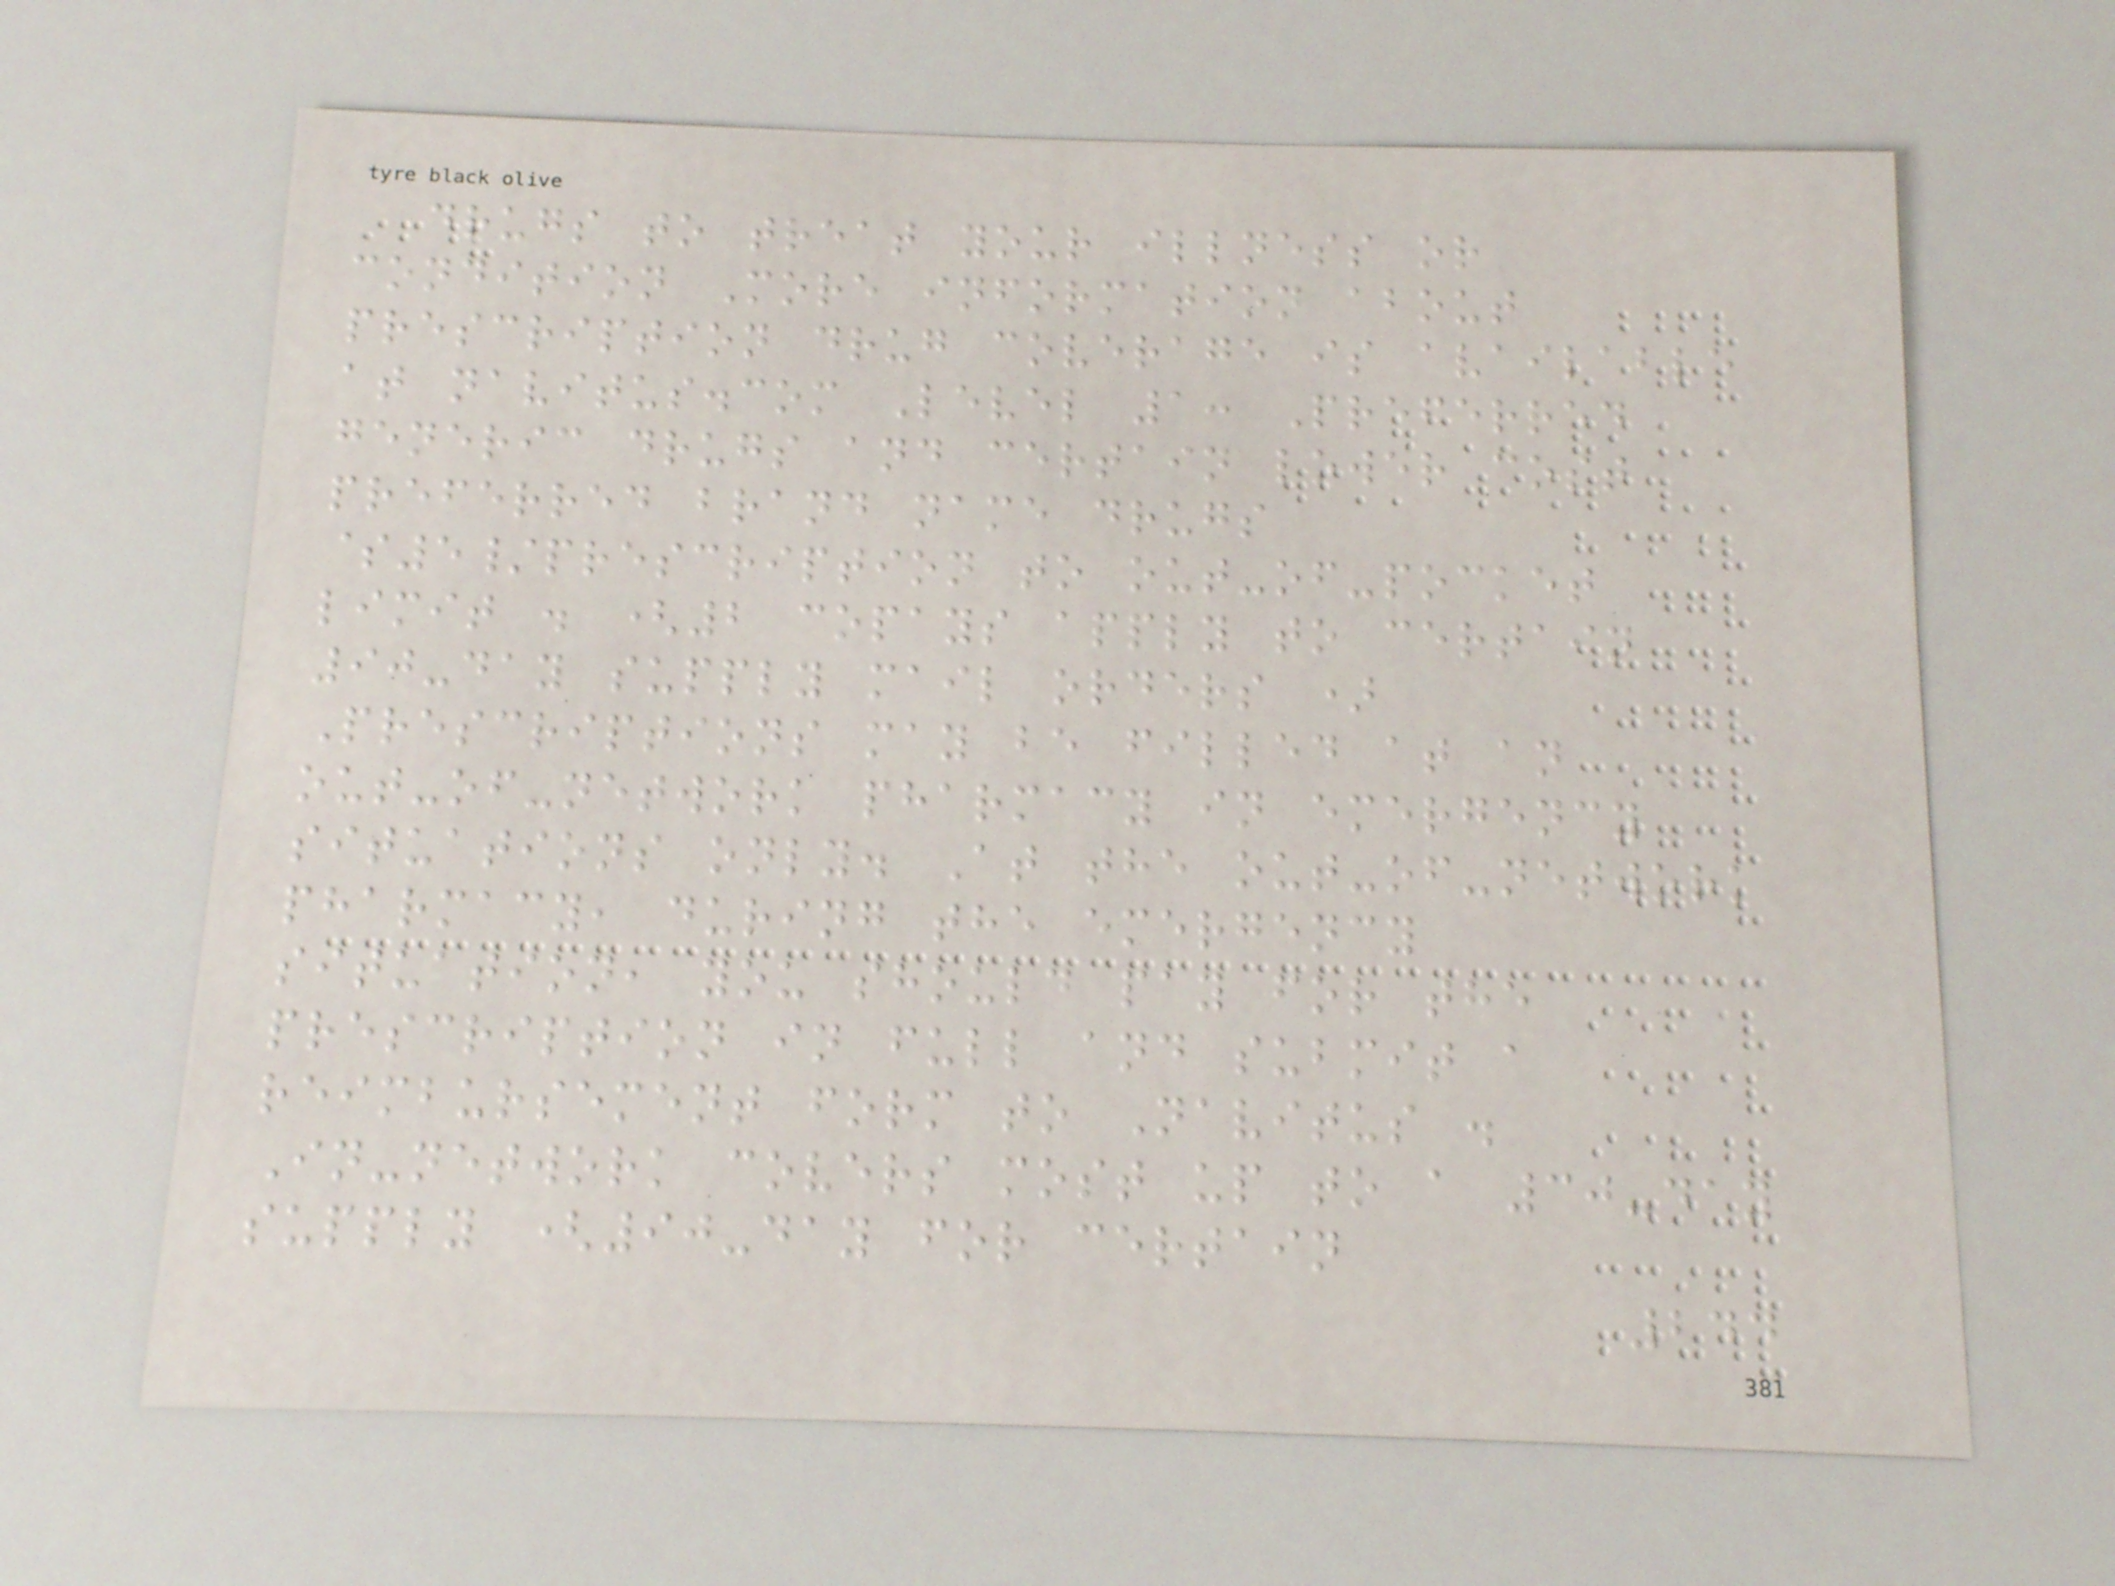drugs to treat your illness or
condition More information about
prescription drug coverage is available
at navitus.com Level 1: Preferred
generic drugs and certain lower cost
preferred brand name drugs
$5/prescription to out-of-pocket
limit . (2 copays apply to certain
90-day supply mail orders )
Prescriptions may be filled at an
out-of-network pharmacy in emergency
situations only. At the out-of-network
pharmacy, during the emergency
situation, you should pay for the
prescription in full and submit a
reimbursement form to Navitus .
In-network covers most up to a 30-day
supply (90-day for certain
244
